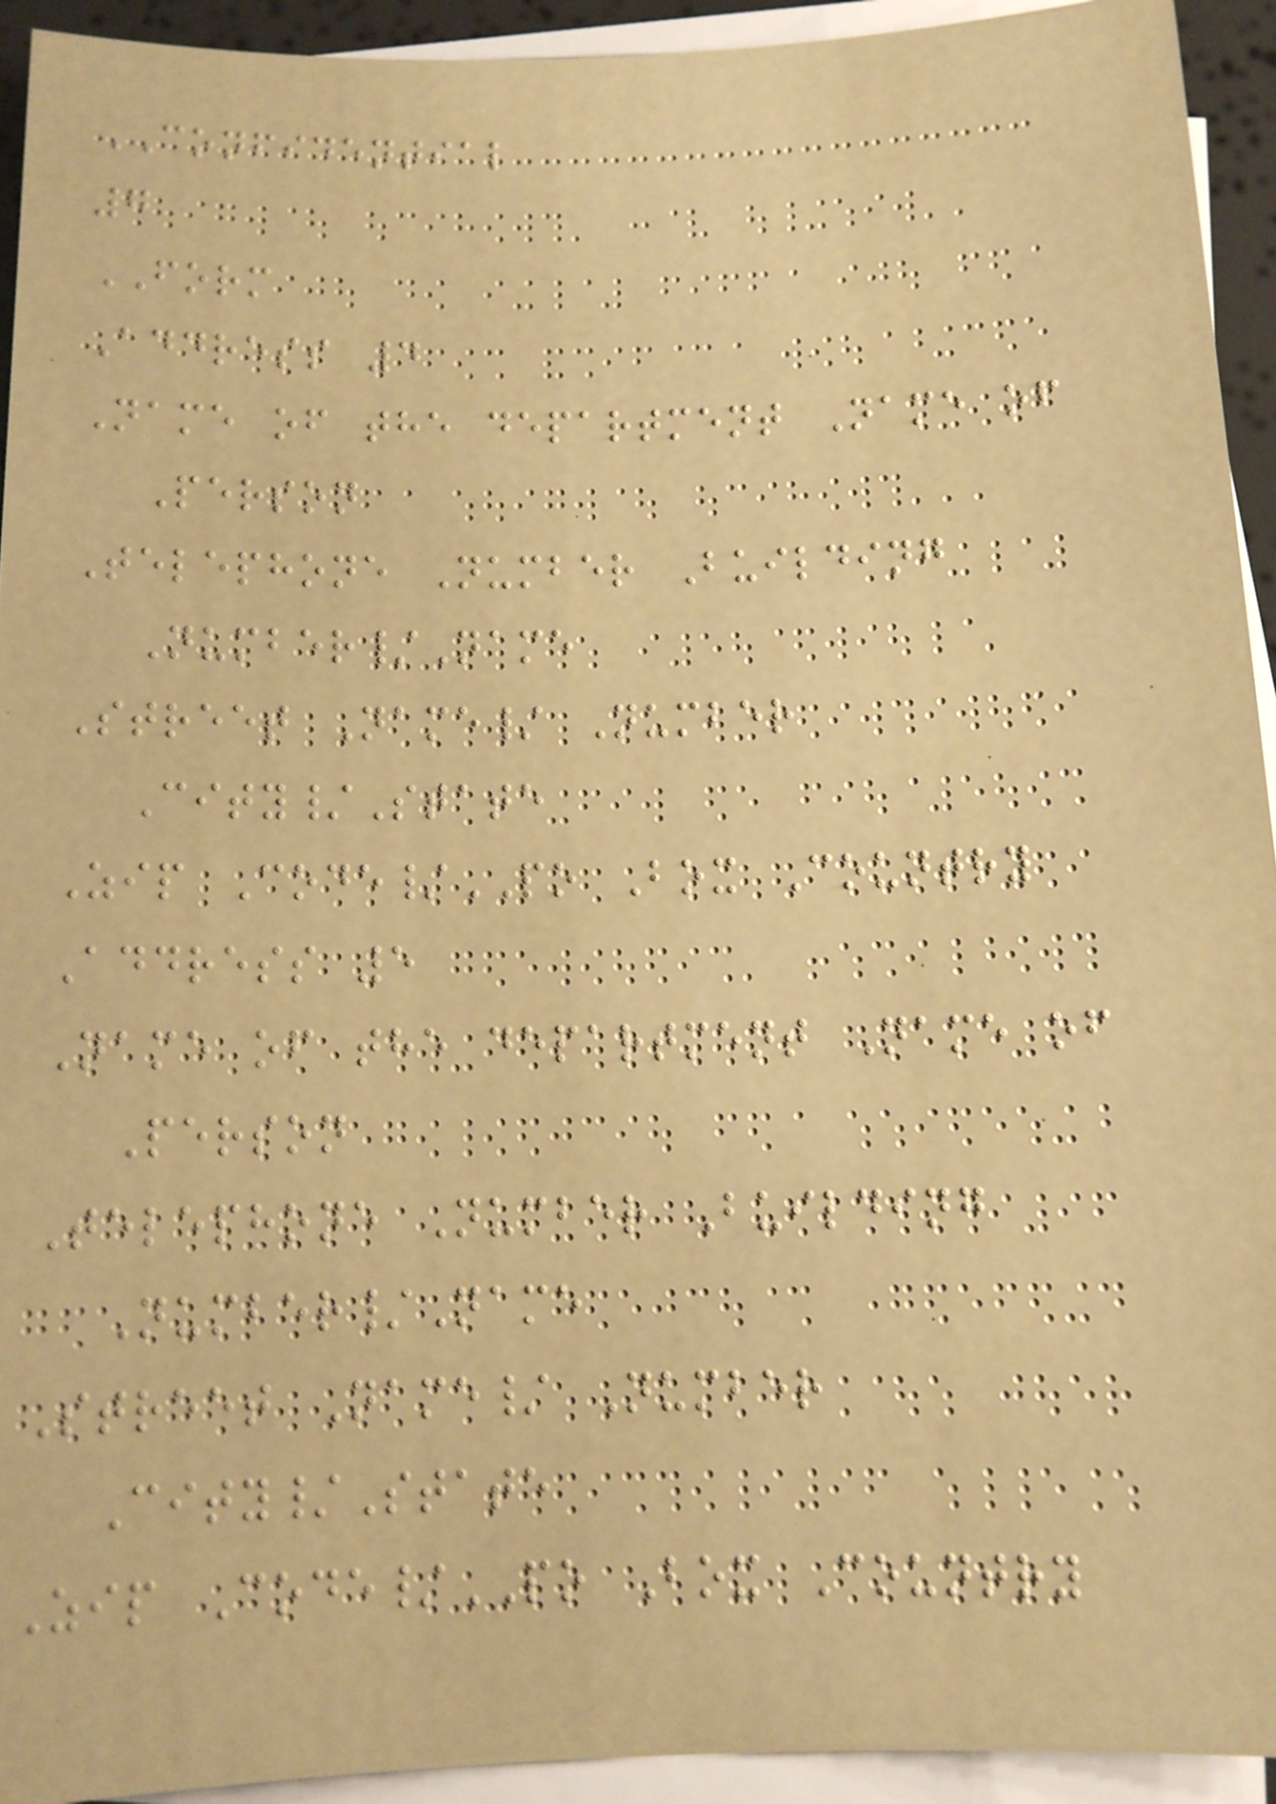CONFIDENTIAL
7
FORM
Address 4
Name of the department Name of
Person
Telephone Number Building
Number/Name
Street Name/ Number
City/State
Zip Code/PO Box Country
Address 5
Name of the department Name of
Person
Telephone Number Building
Number/Name
Street Name/ Number
City/State
Zip Code/PO Box Country
